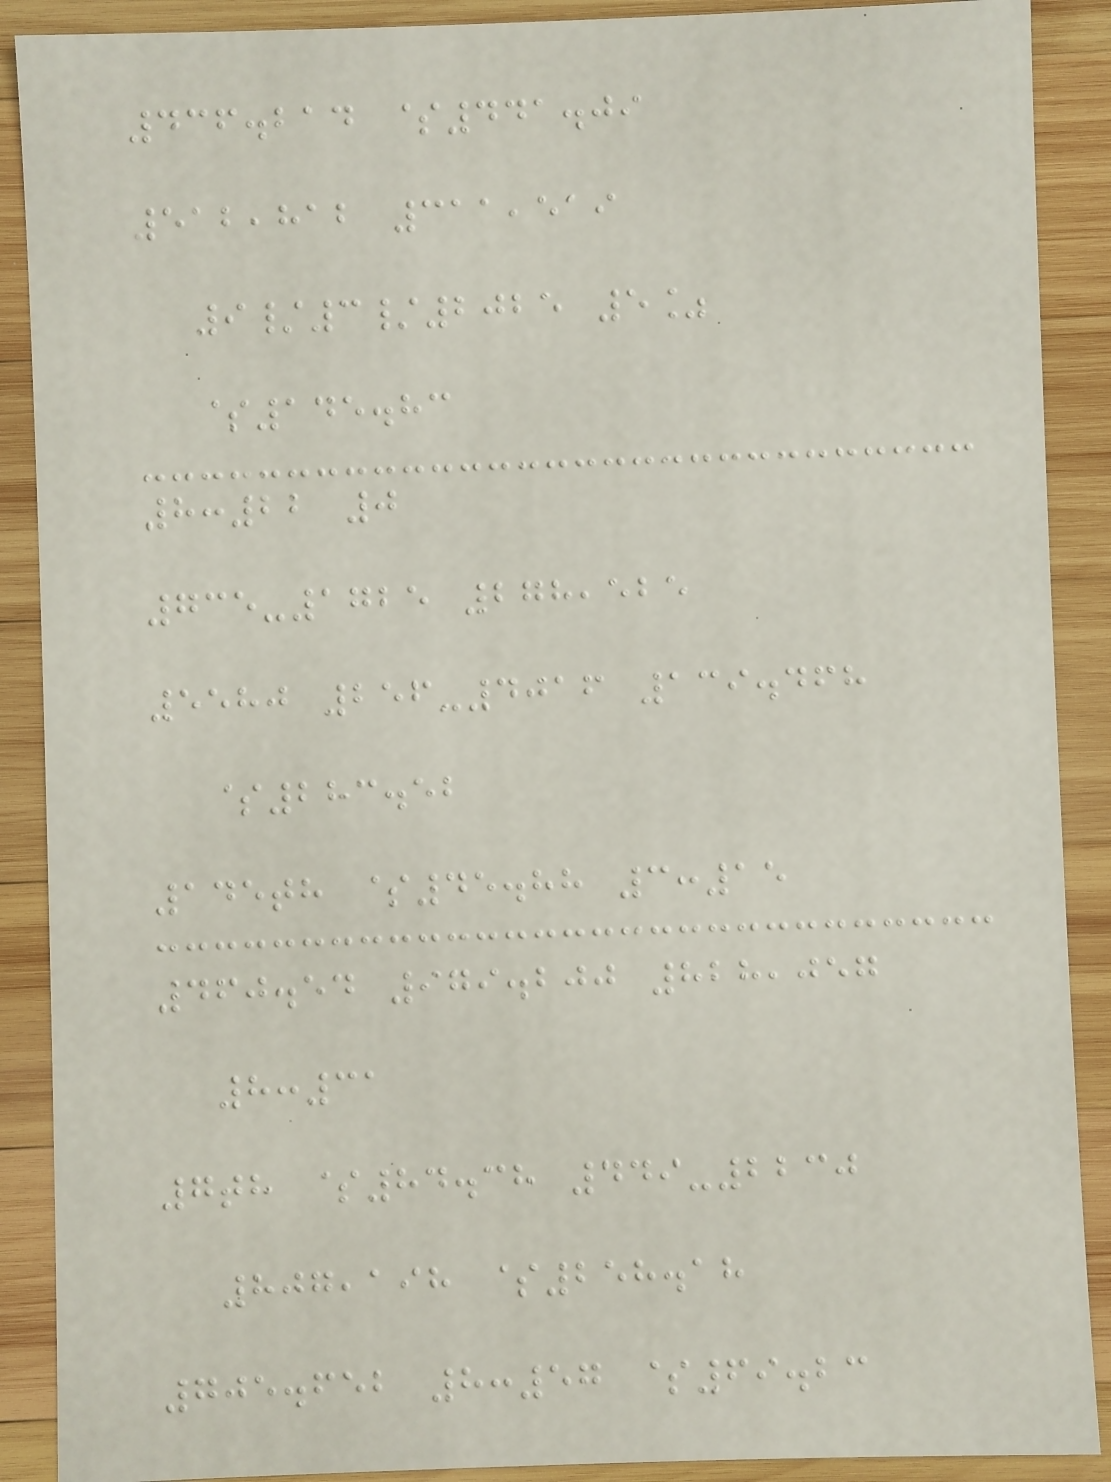436.214 $441.09
512,812 311,519
9/3/2025 5%
$145.83
8:22 0
735-1725 278,525
5580 256-4016 139.468
$283.52
145th $45.88 3:15
460.54 979.200 828,057
8:31
7th $84.38 449-2230
807,198 $258.18
705.652 8:57 $69.23
